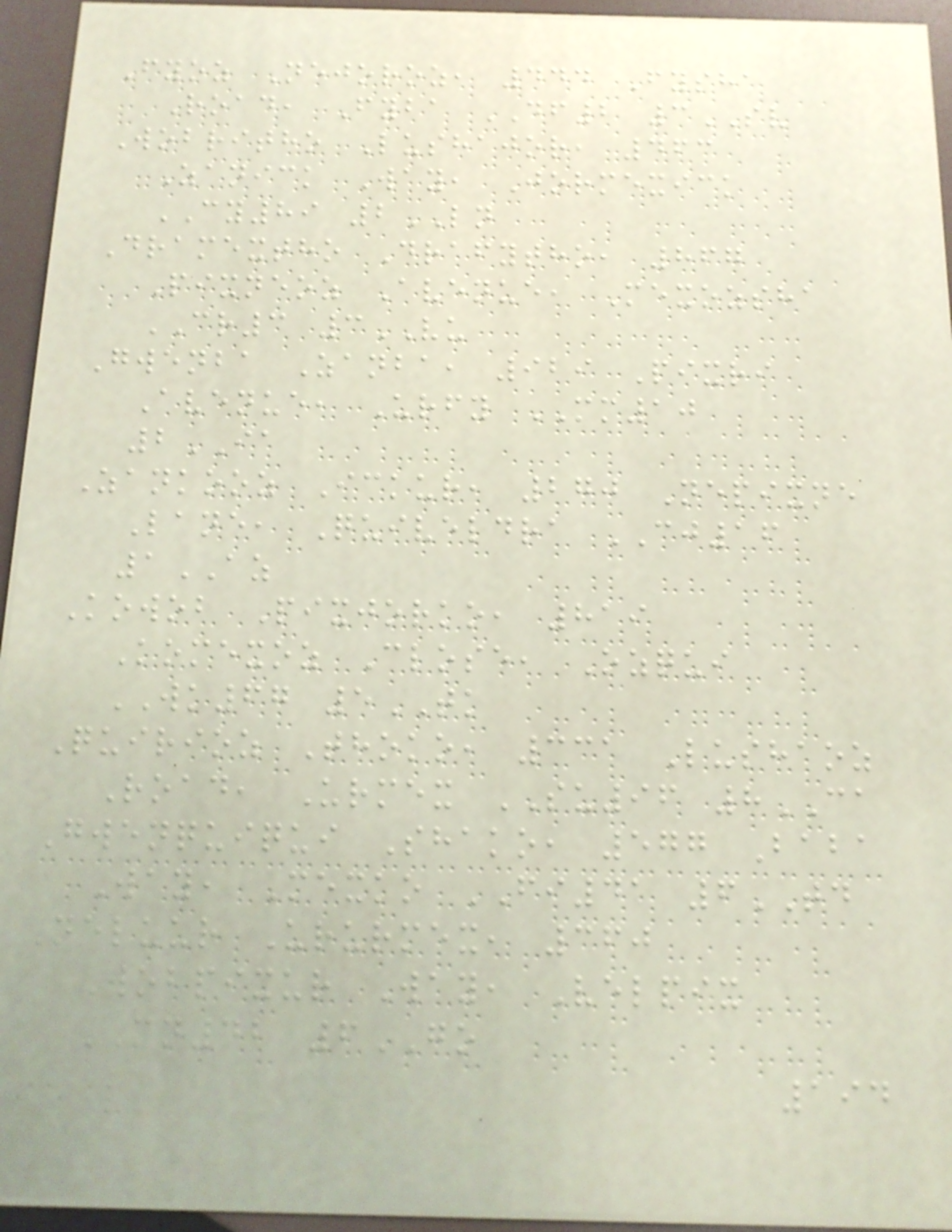Fyoz Nejoroz, 444 Fysha
Road, Fyba DF2 3SV
Wobritho Lushajor, 463
Zanick Way, Jormexick
CY89 2LN
Dramextho Drafytho, 867
Pixneoz Avenue, Mexozsha
CR3 3VU
Gwenba Zanba, 929 Pixri
Avenue, Urfy MM10
2IA
Zankooz Ickur, 270 Nepixne
Lane, Quiveldra CJ16
1AZ
Kowob Pixjorko, 819
Komexoz Close, Ozqui
WK67 5TK
Quirioz Thoko, 331 Lushaoz
Road, Urmex SU96 8CA
Gwenquiqui Shako, 577 Baba
Way, Mexko FI41 6TD
Neluur Ururmex, 360
Wobpixur Way, Velpix
MN42 6GO
194
